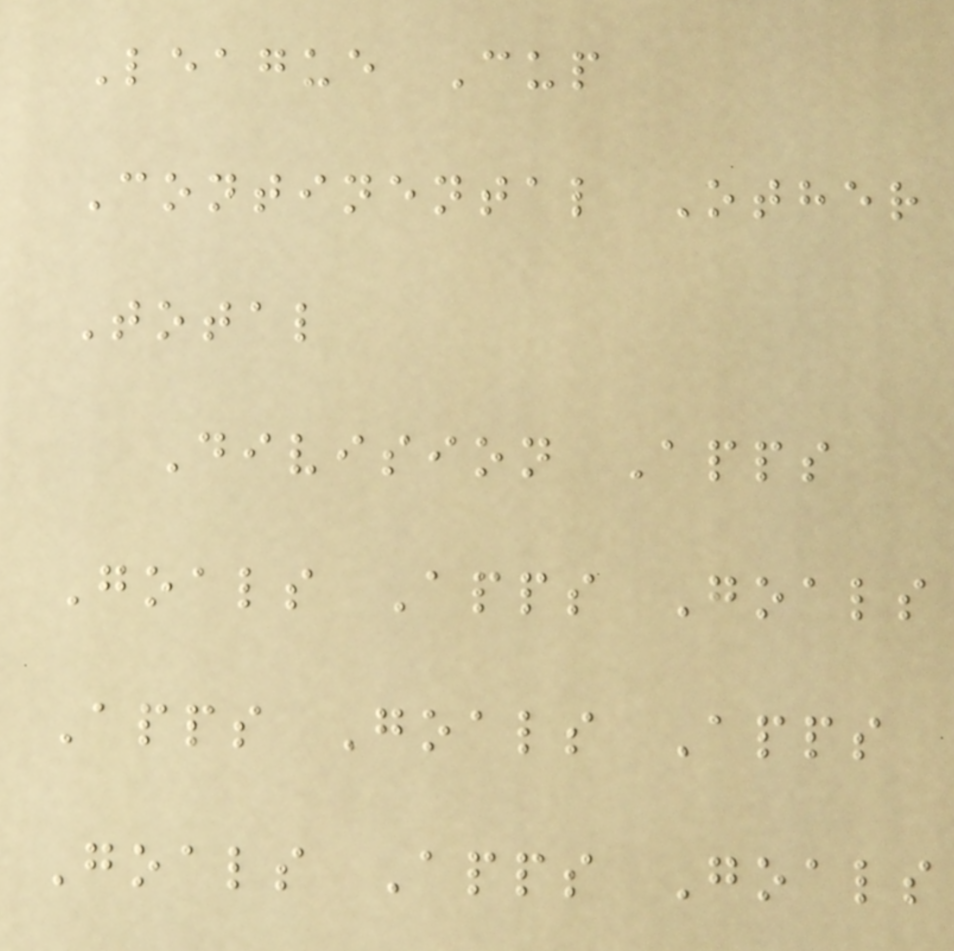League Cup
Continental Other
Total
Division Apps
Goals Apps Goals
Apps Goals Apps
Goals Apps Goals
